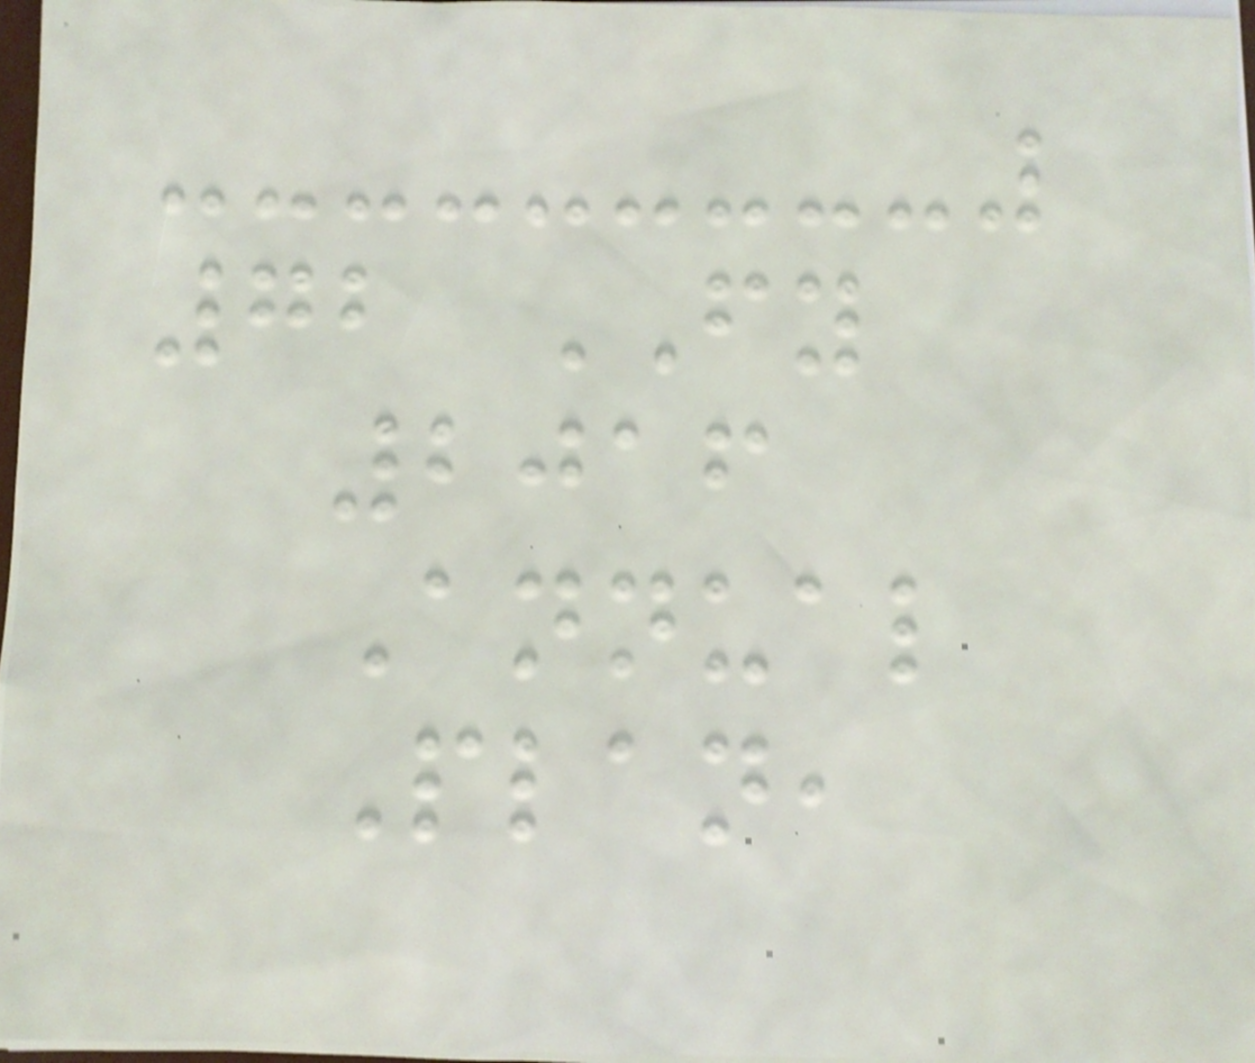72 FY
2016
Annual
Plan,
